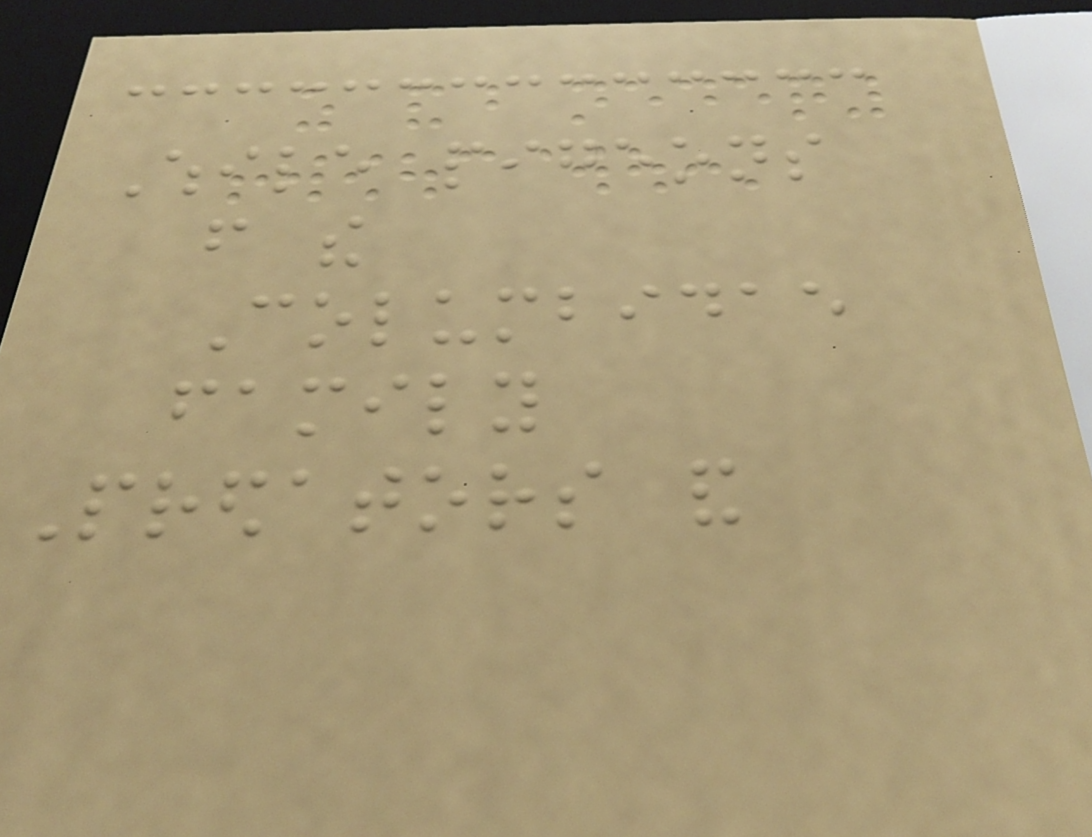While pigeons
from the
Columbidae
family
Predators and
